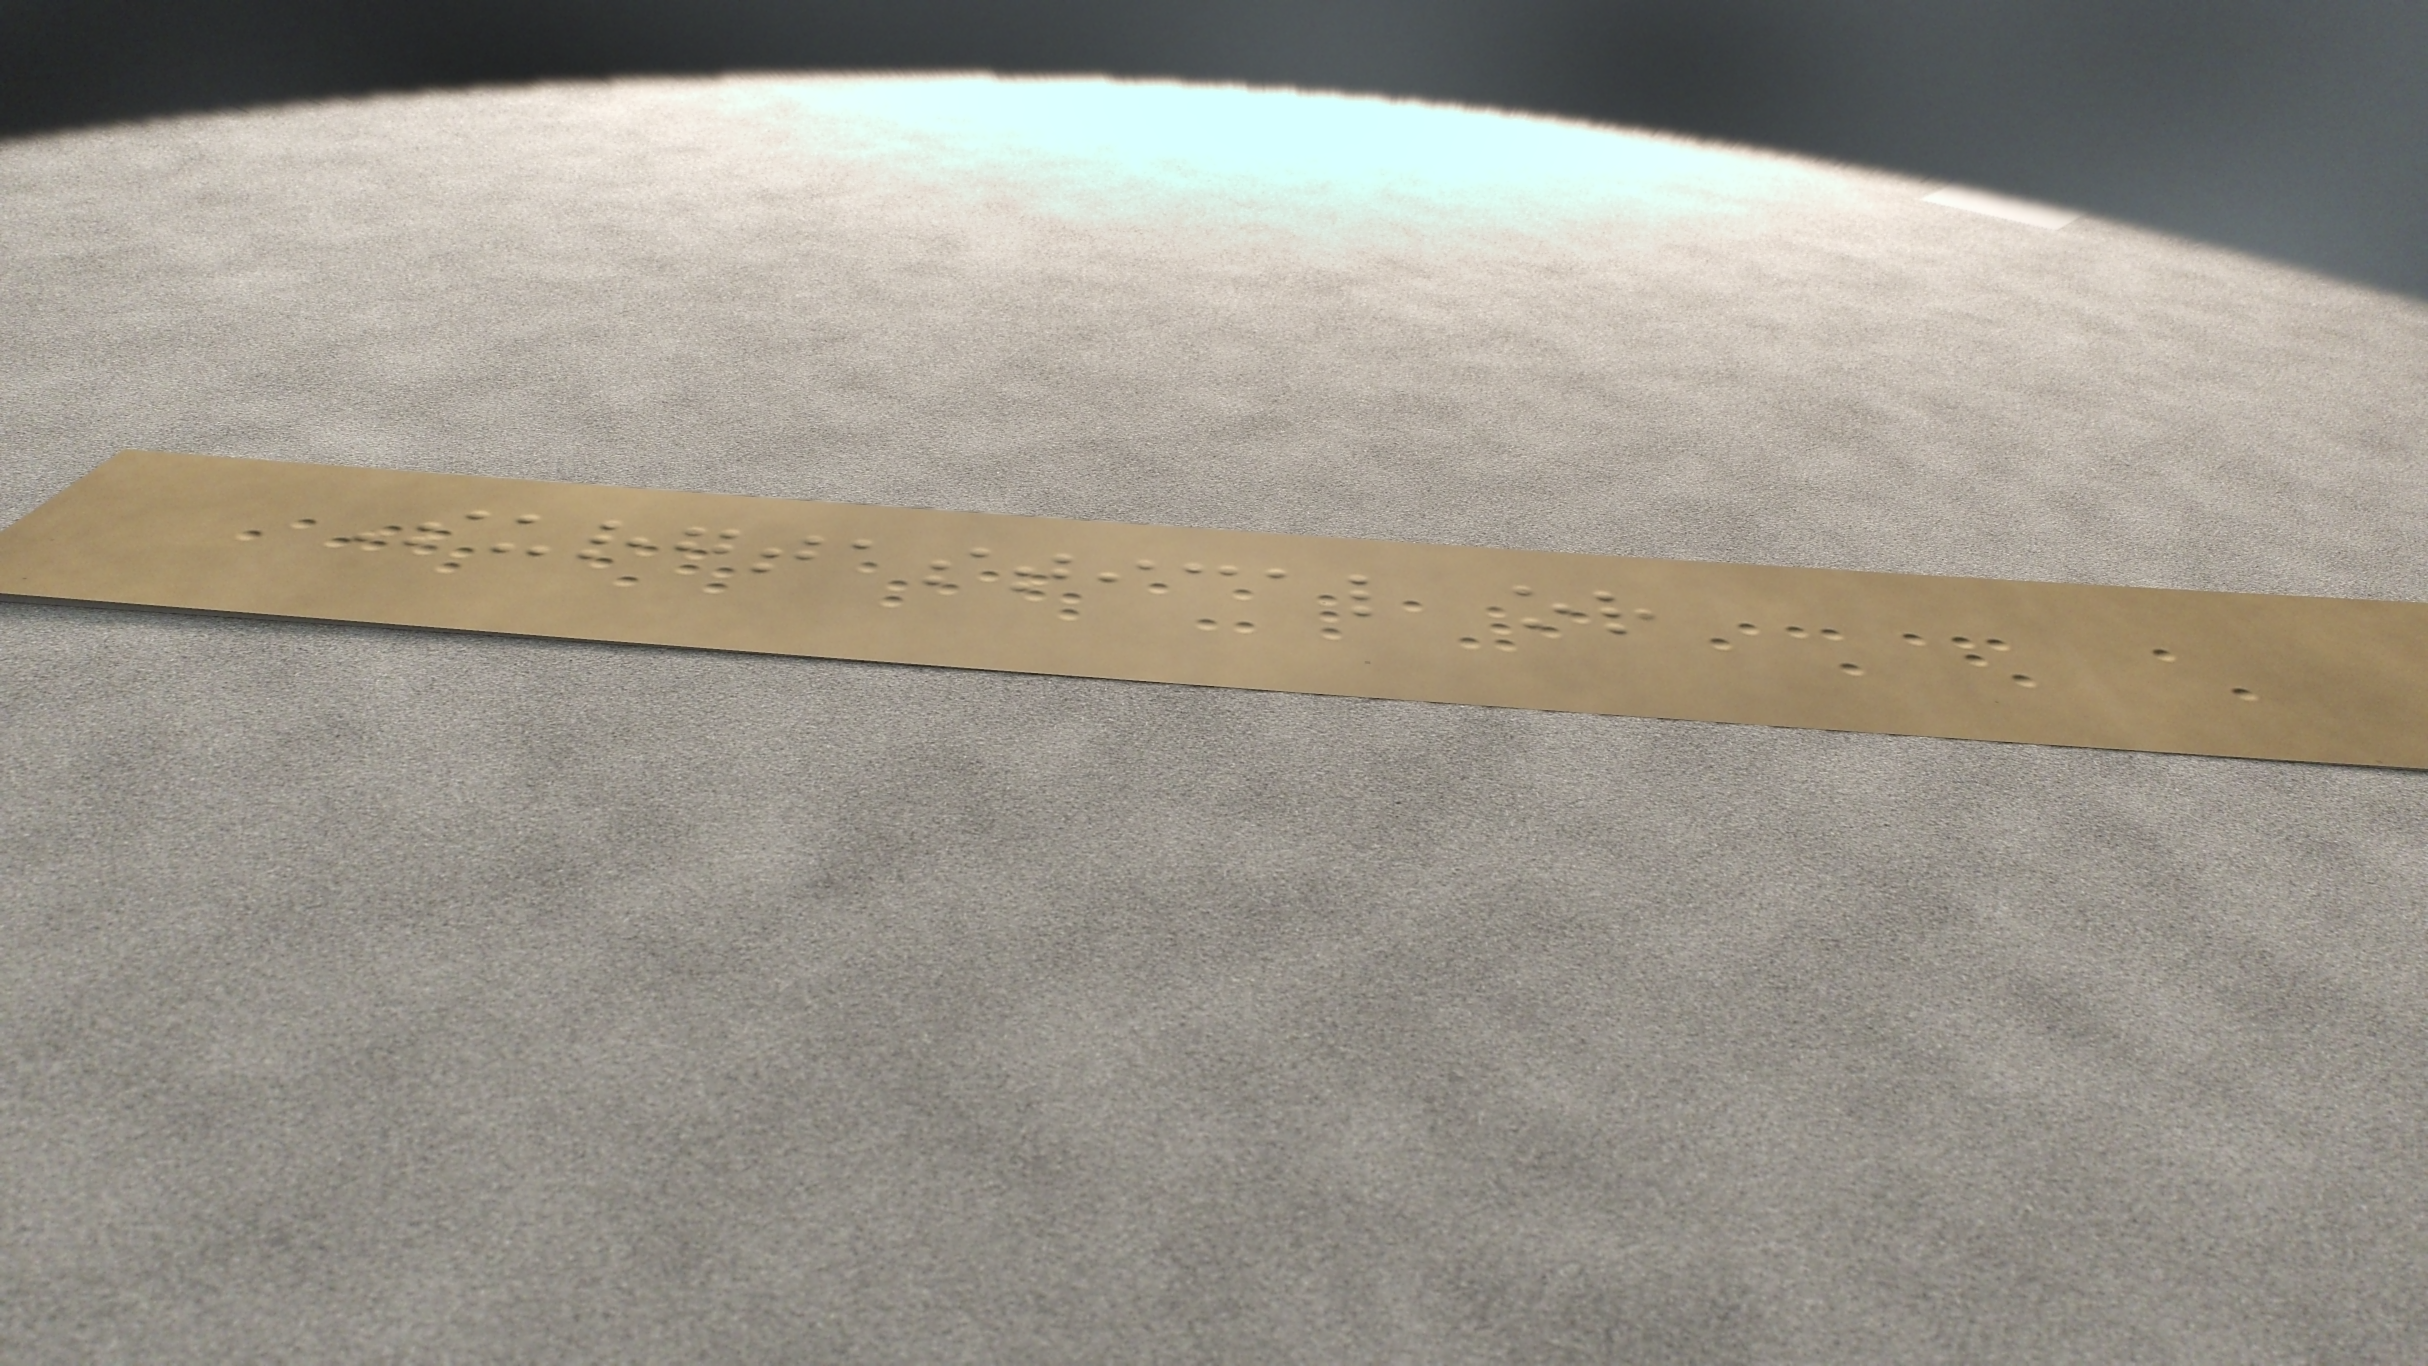Surgtastical or
